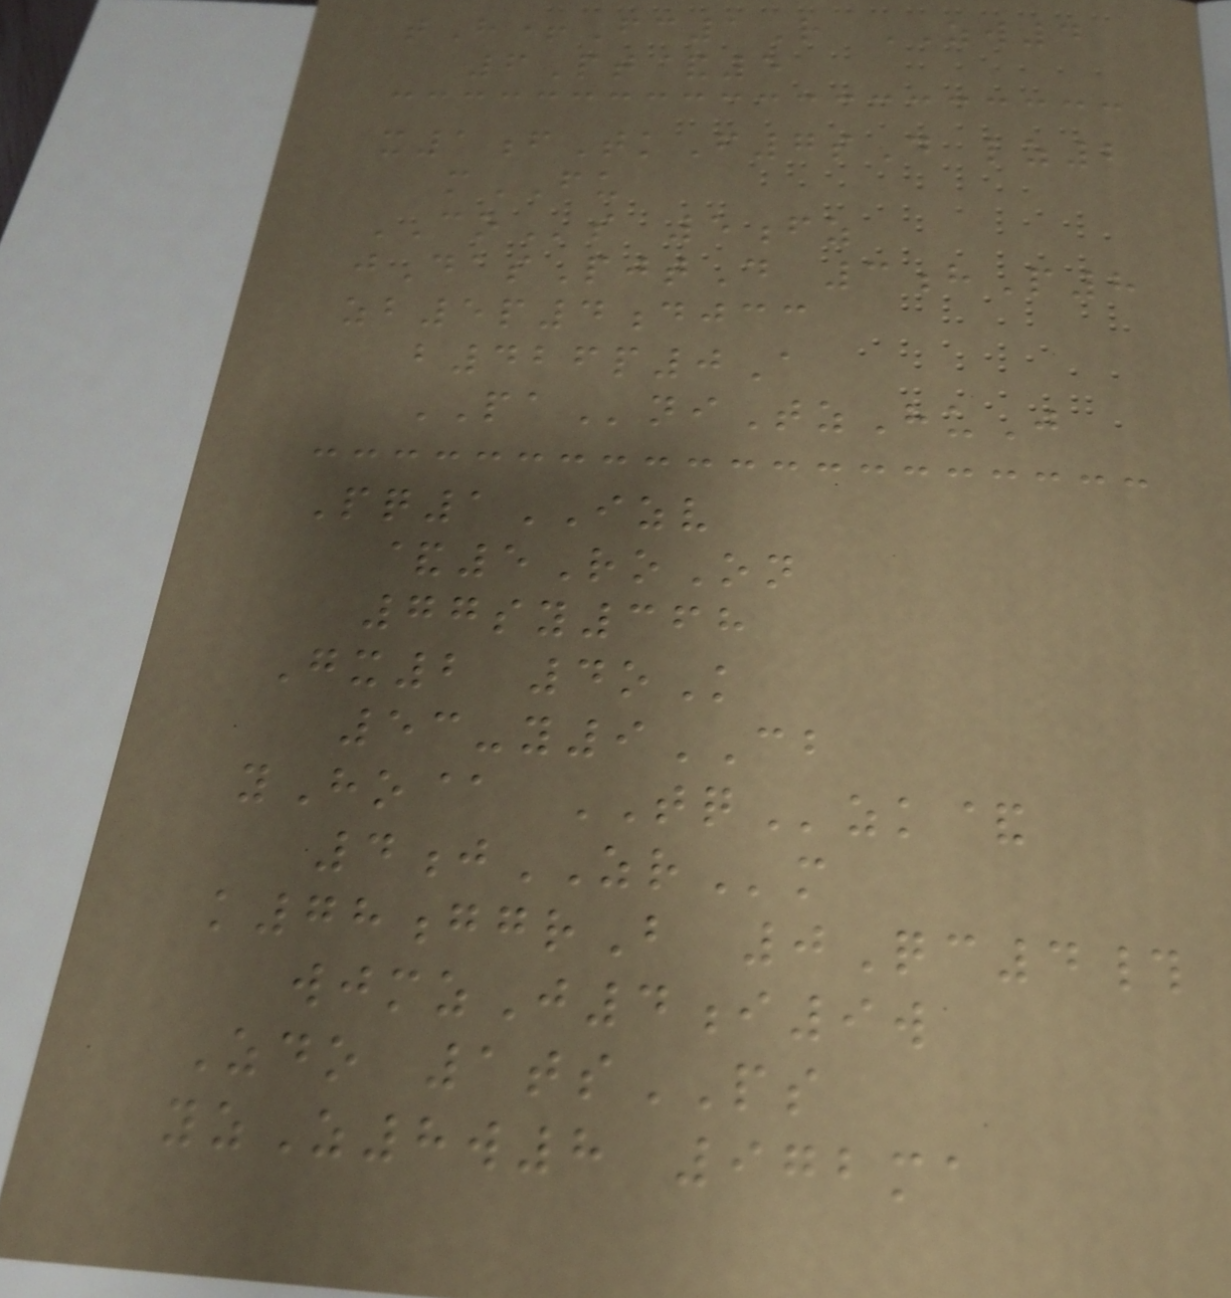tH+Fc1R ZW4
6Pt&5
x1fTkF7sD lz2
mFU
COs 5fz
jDasPjtD 3hP8
zb5p4djcc
b426p0A
PAniTzHuJ
Pq1IZV
&5RoOn
77sy368
Gx2 4oK
53-y9CB
yHo@ TQzk&
4jZRm
k78ggrB 0Qc4#
wjmzJ4i9w
Zdo 1tsPS
yzZ8w8 972ma
